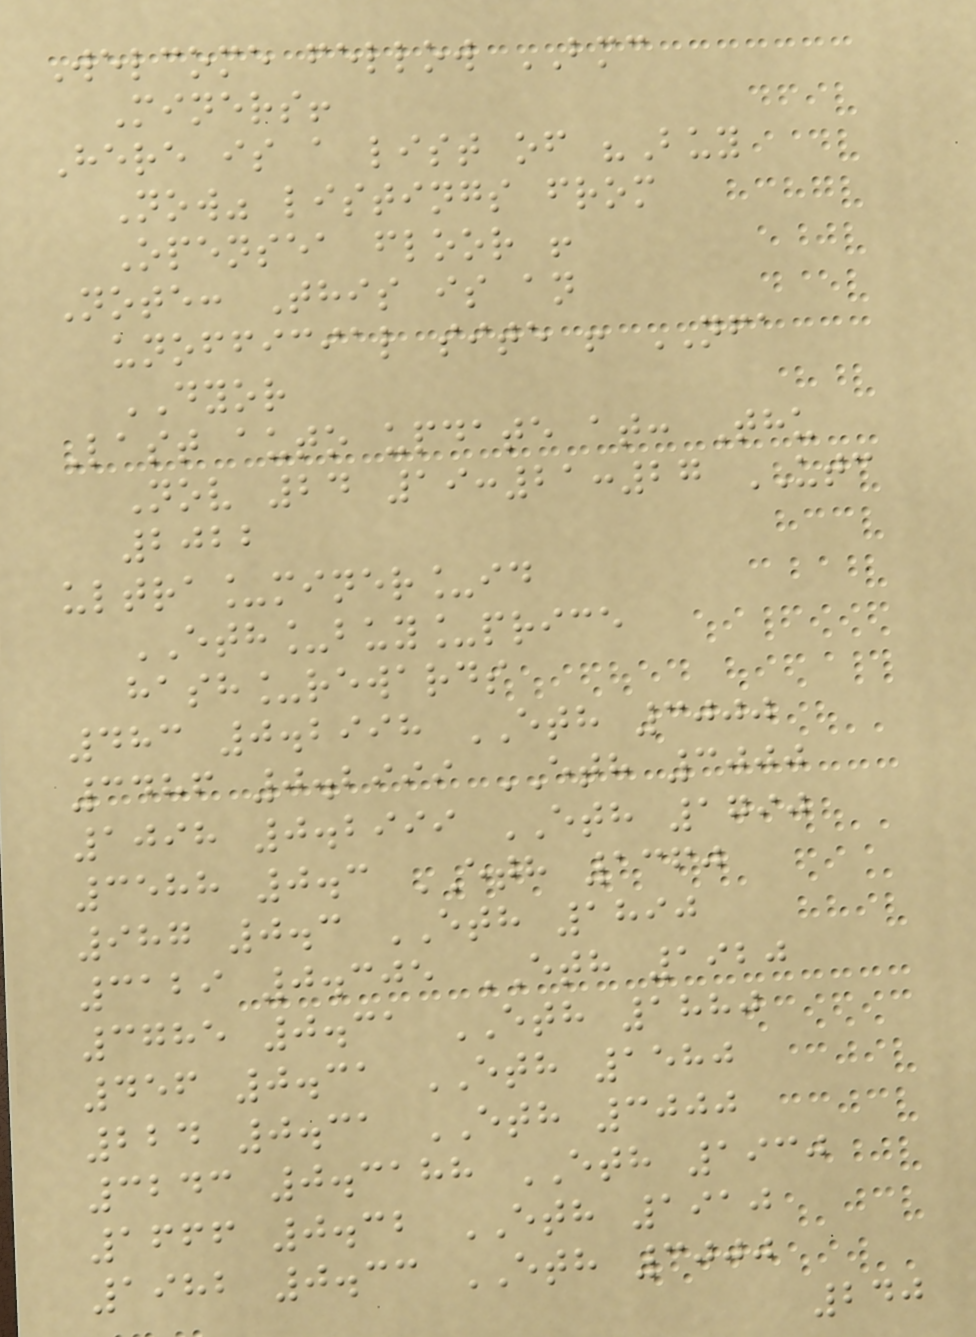Welcome fellow BMC
Miners!
Here is a list of "Buy
Now" listings from
Opensea floor !
Note: This is an
unofficial site ! NFA
DYOR
Last auto update at: Thu
Nov 24 19:21:27 UTC
2022
ultra_miner_id
ETH_buy_price
hash_rewards
483 0.2998 ETH 3000
3486 0.2999 ETH 3000
1098 0.2999 ETH 1790
3588 0.3 ETH 1360
987 0.3 ETH 1890
3129 0.305 ETH 1920
3785 0.31 ETH 1880
456 0.31 ETH 1580
224 0.31 ETH 3000
3243 0.3188 ETH 1930
1666 0.32 ETH 1910
1982 0.33 ETH 3000
240
